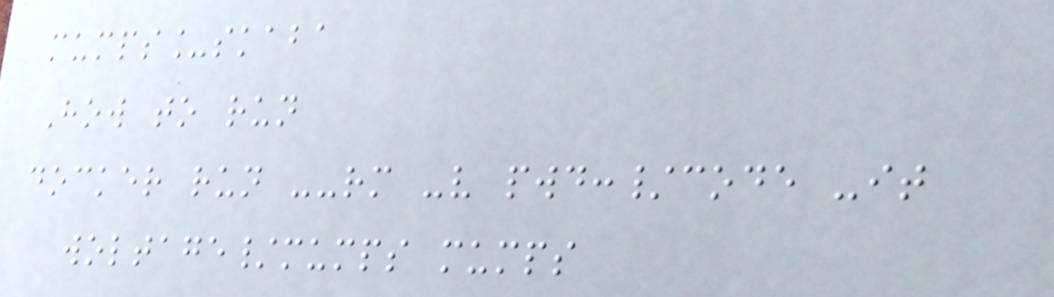mumps_skaba
How to run
docker run --rm -v pwd:/code -it
woltage/mumps mumps
